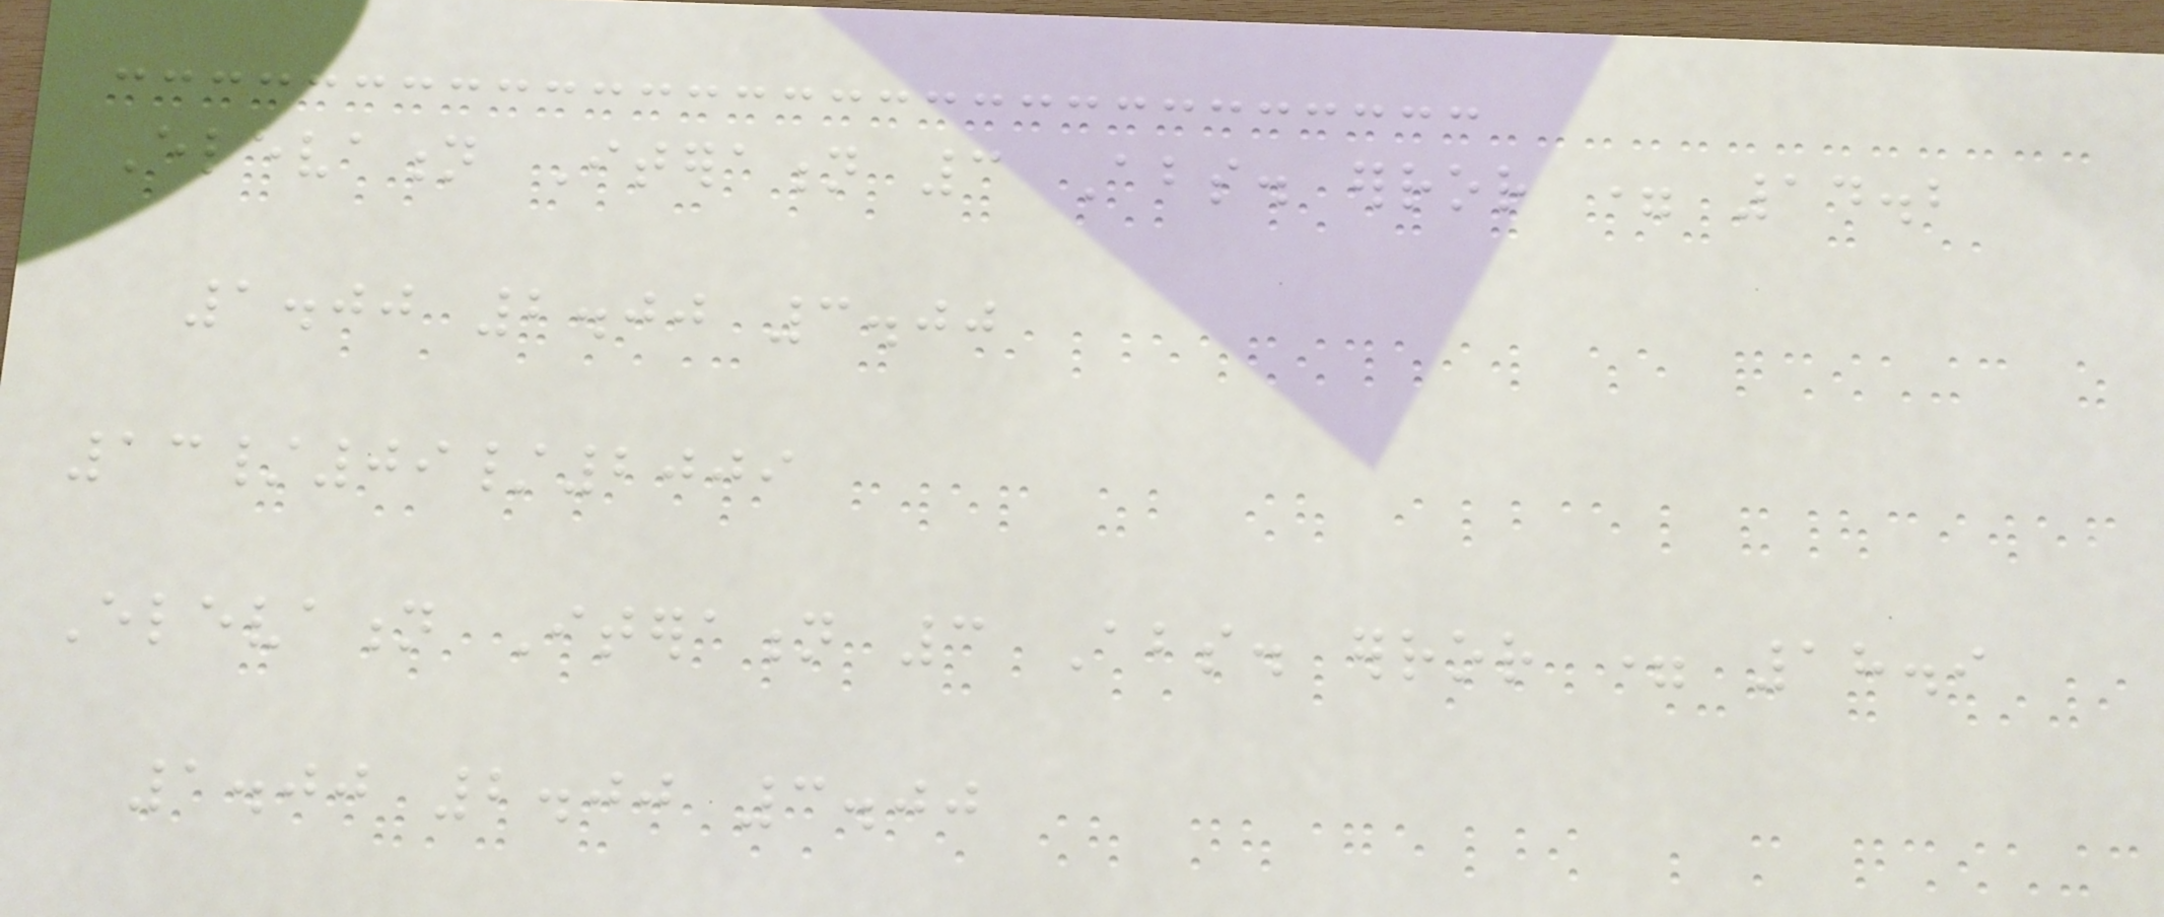Elevation Iteration 3 Abs. error = 14.2
1.00 2.00 3.00
13/09/2009
Elevation Iteration 3 Abs. error = 18.9
1.00 2.00 3.00
